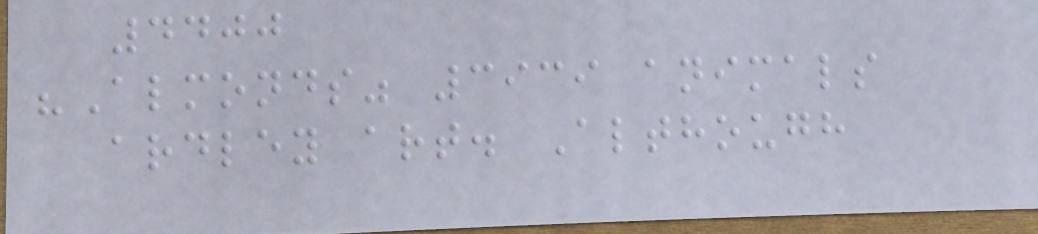4400
"Almonds" 3939 animals
ardley art. Although
